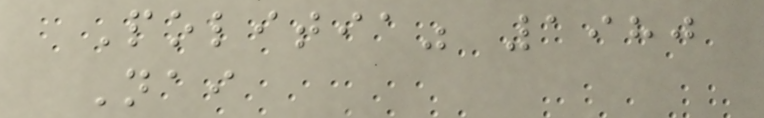Politia" 1980
Nai
